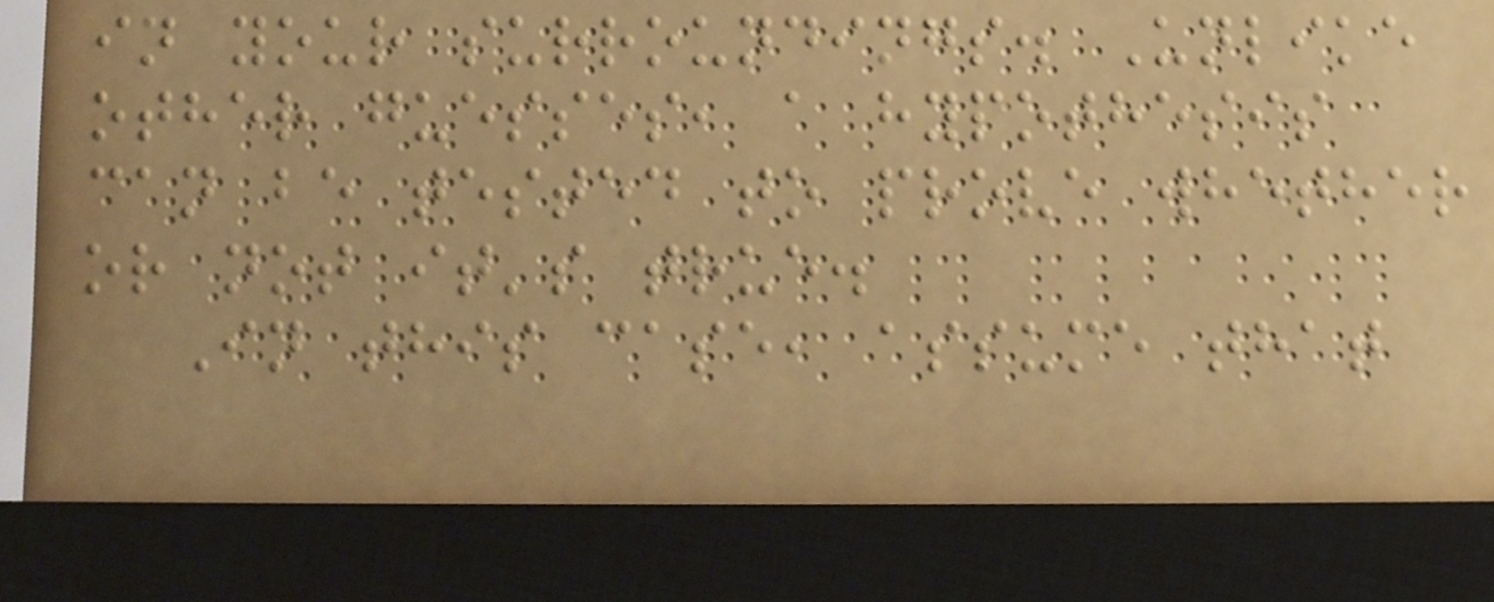in your surroundings. Unlike
other guesses, a hypothesis
can be tested to prove whether
or not it's true.
In this case, assume that
